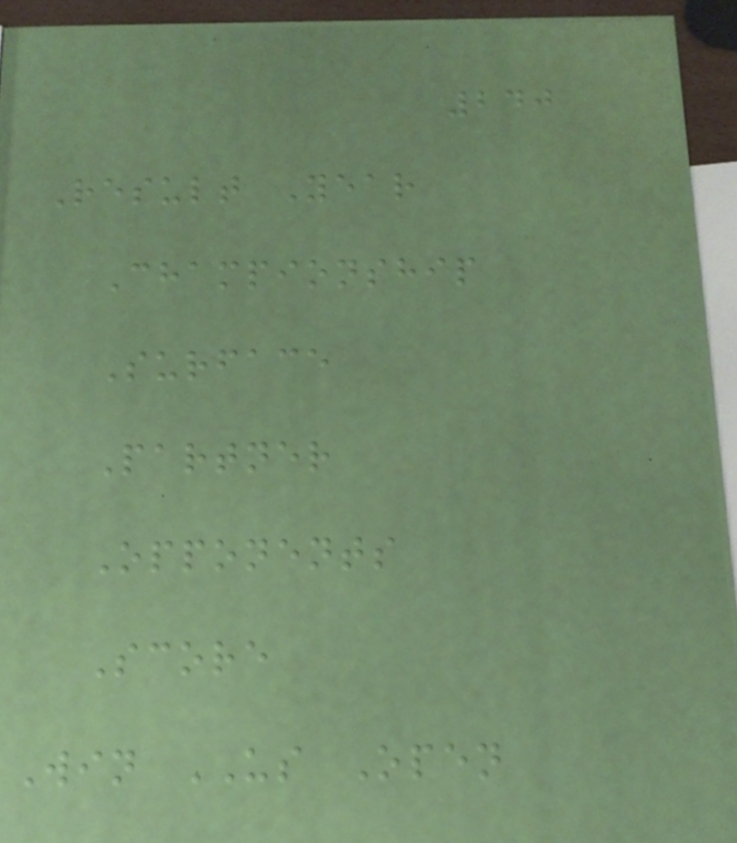240
Result Year
Championship
Surface
Partner
Opponents
Score
Win US Open
